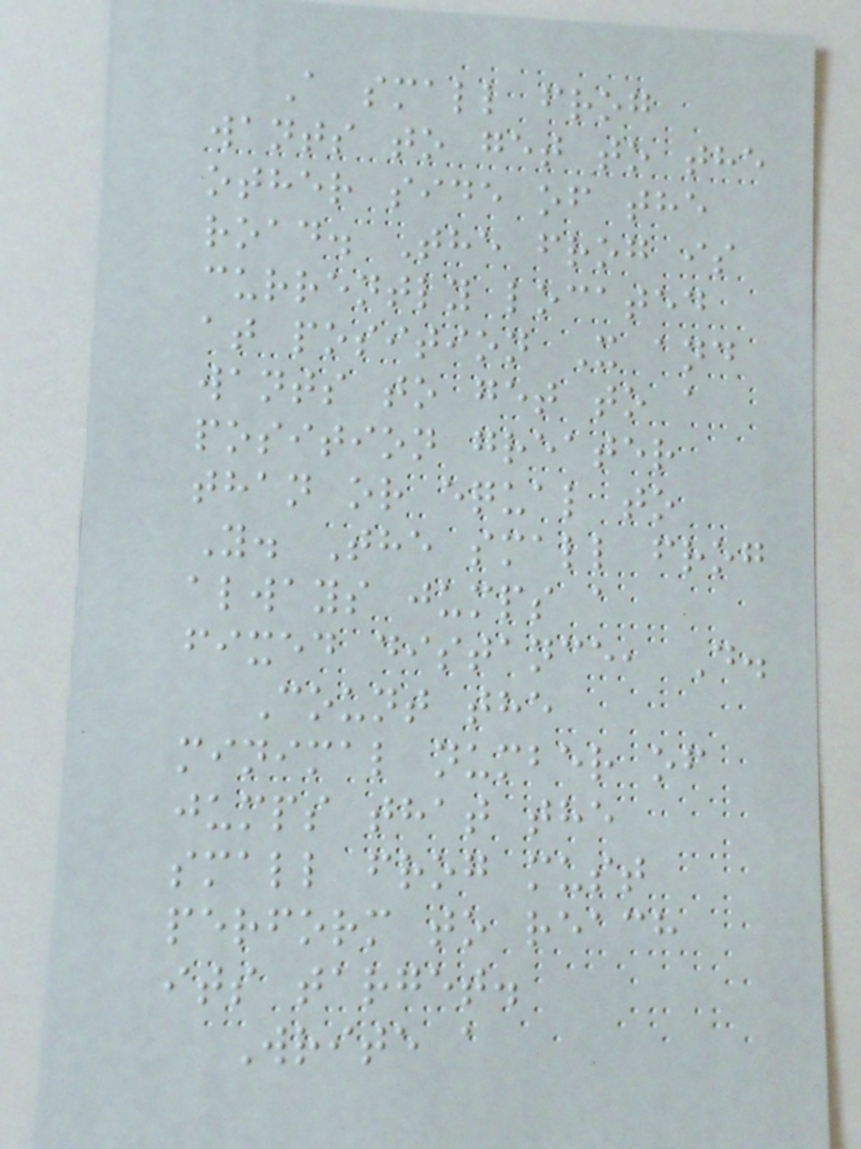A small frog
wants to get to the
other side of the
road. The frog is
currently located
at position X and
wants to get to a
position greater
than or equal to
Y. The small frog
always jumps a
fixed distance, D.
Count the
minimal number of
jumps that the
small frog must
perform to reach
its target.
Write a
